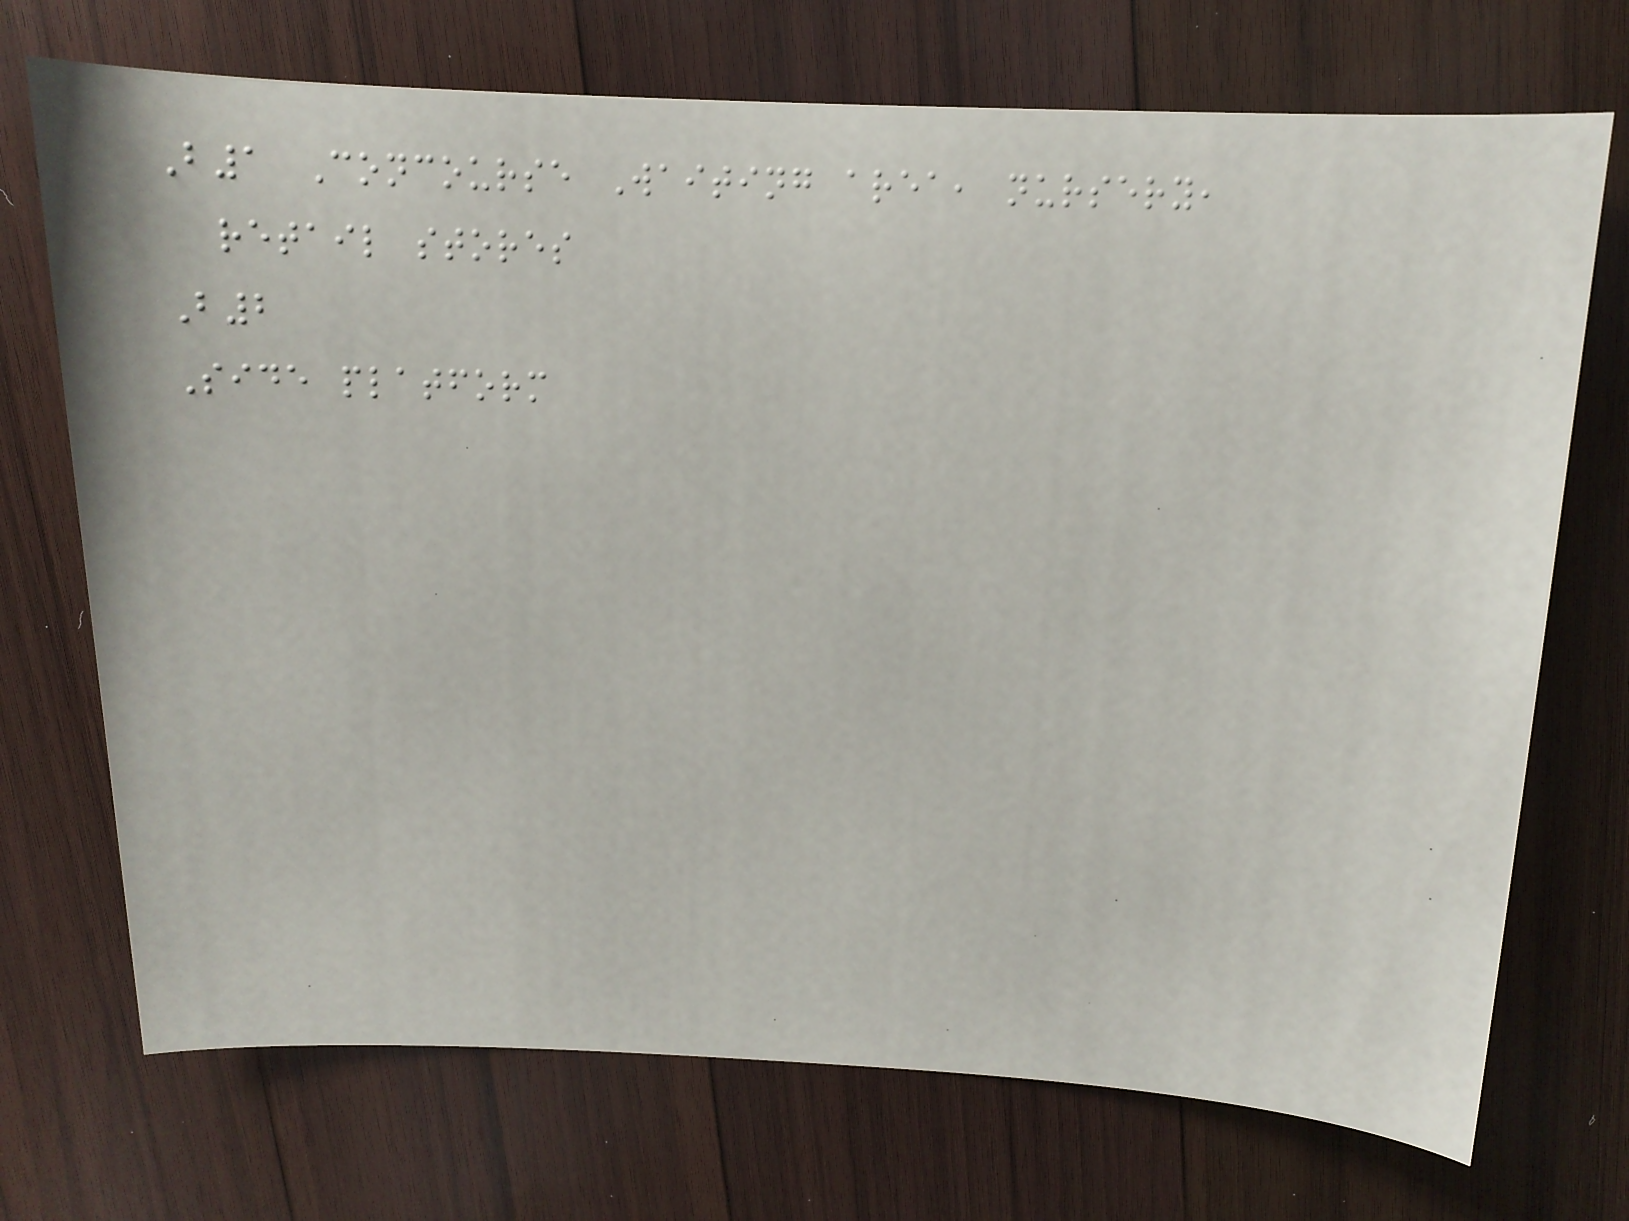B1 Concourse Waiting area, nursery,
retail stores
B2
Side platform
